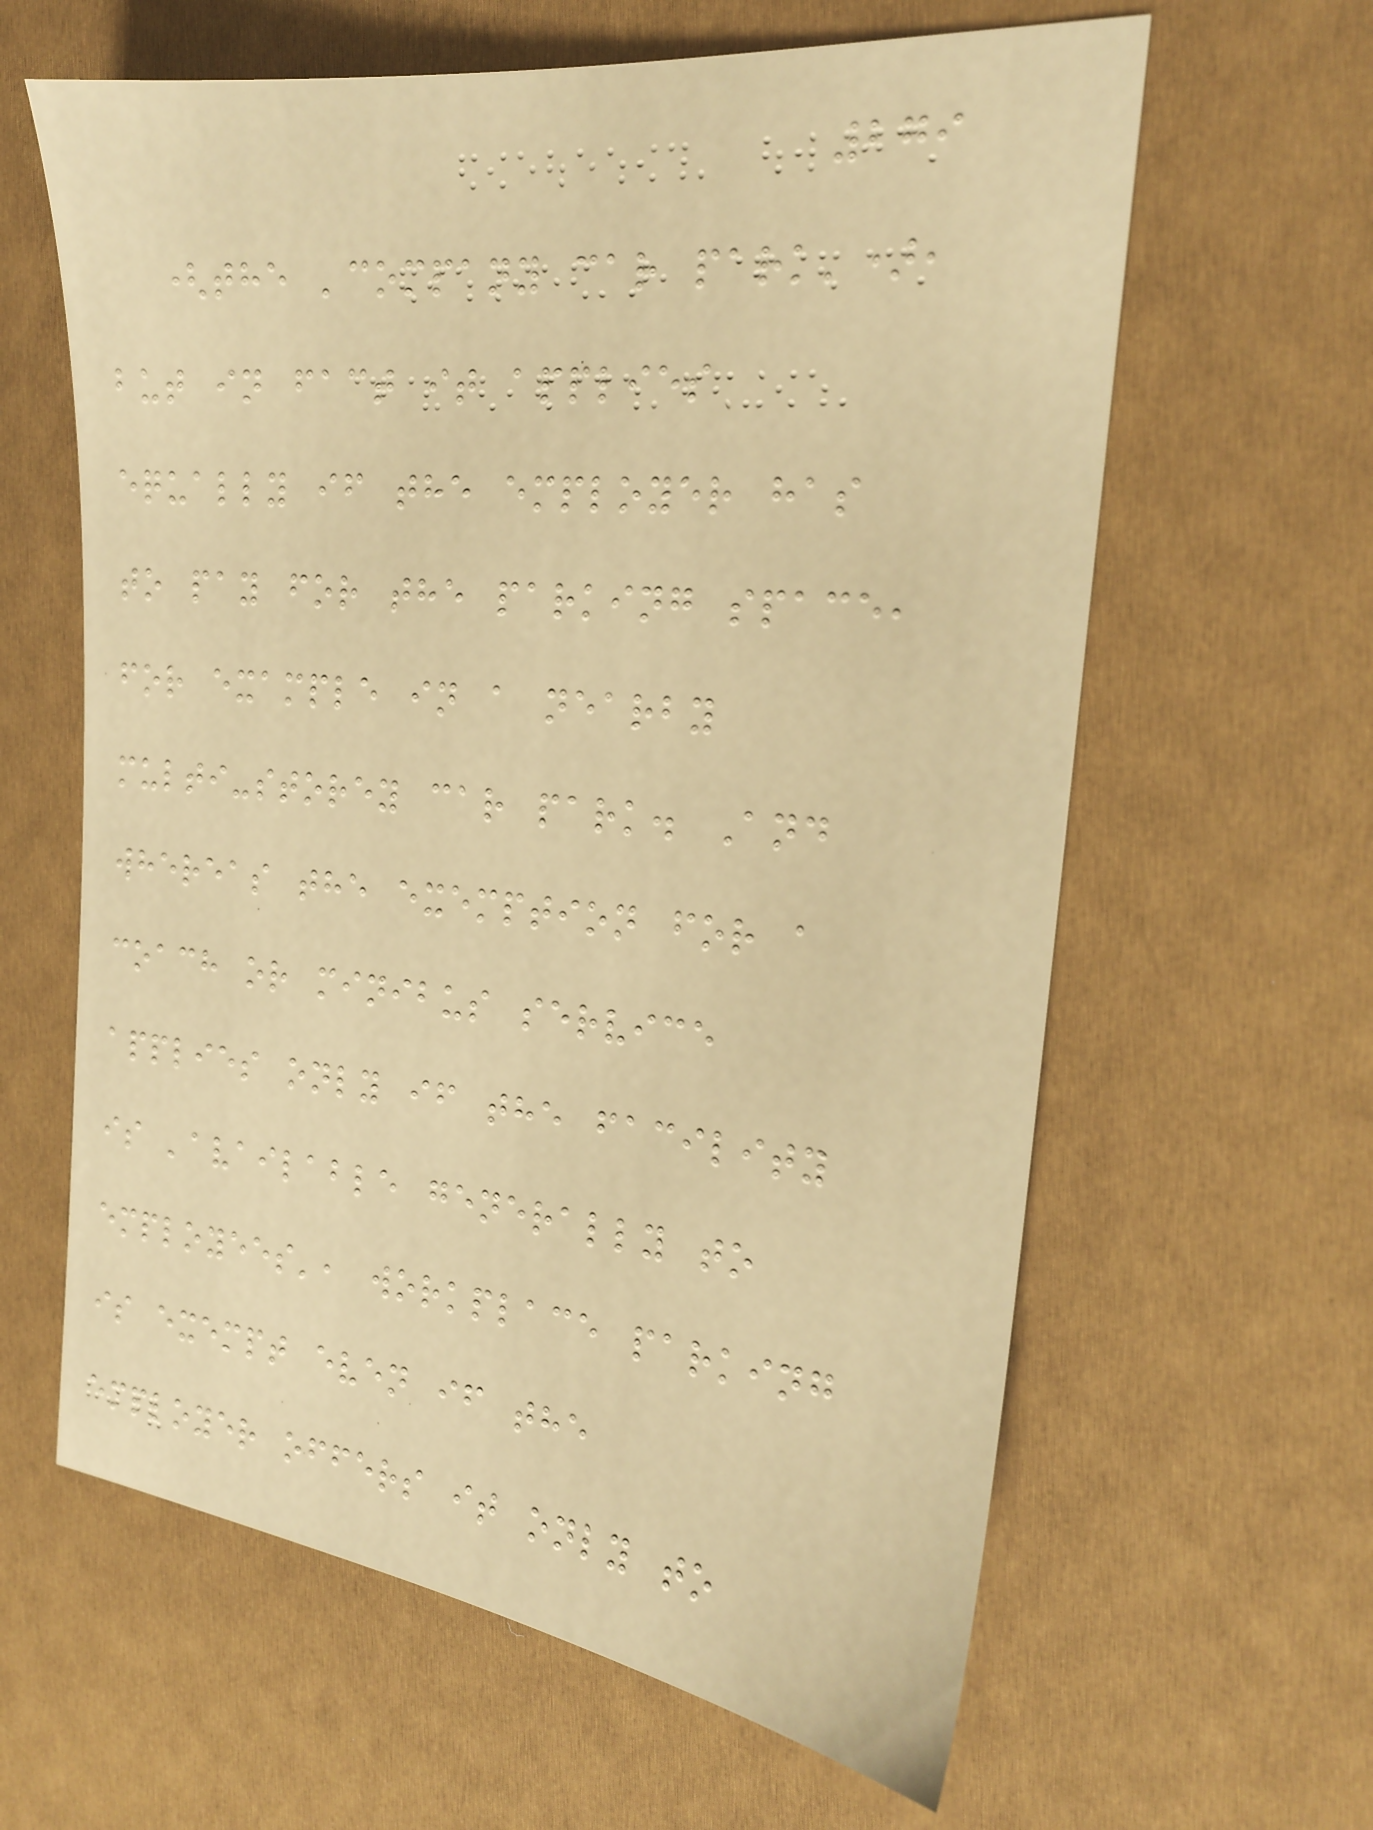279
(the 'company car park'),
but in fact it applies
equally if the employer has
to pay for the parking space,
for example in a nearby
multi-storey car park. And
whereas the exemption for a
coach or minibus service
applies only if the facility
is 'available generally to
employees', workplace parking
is exempt even if the
employer offers it only to
